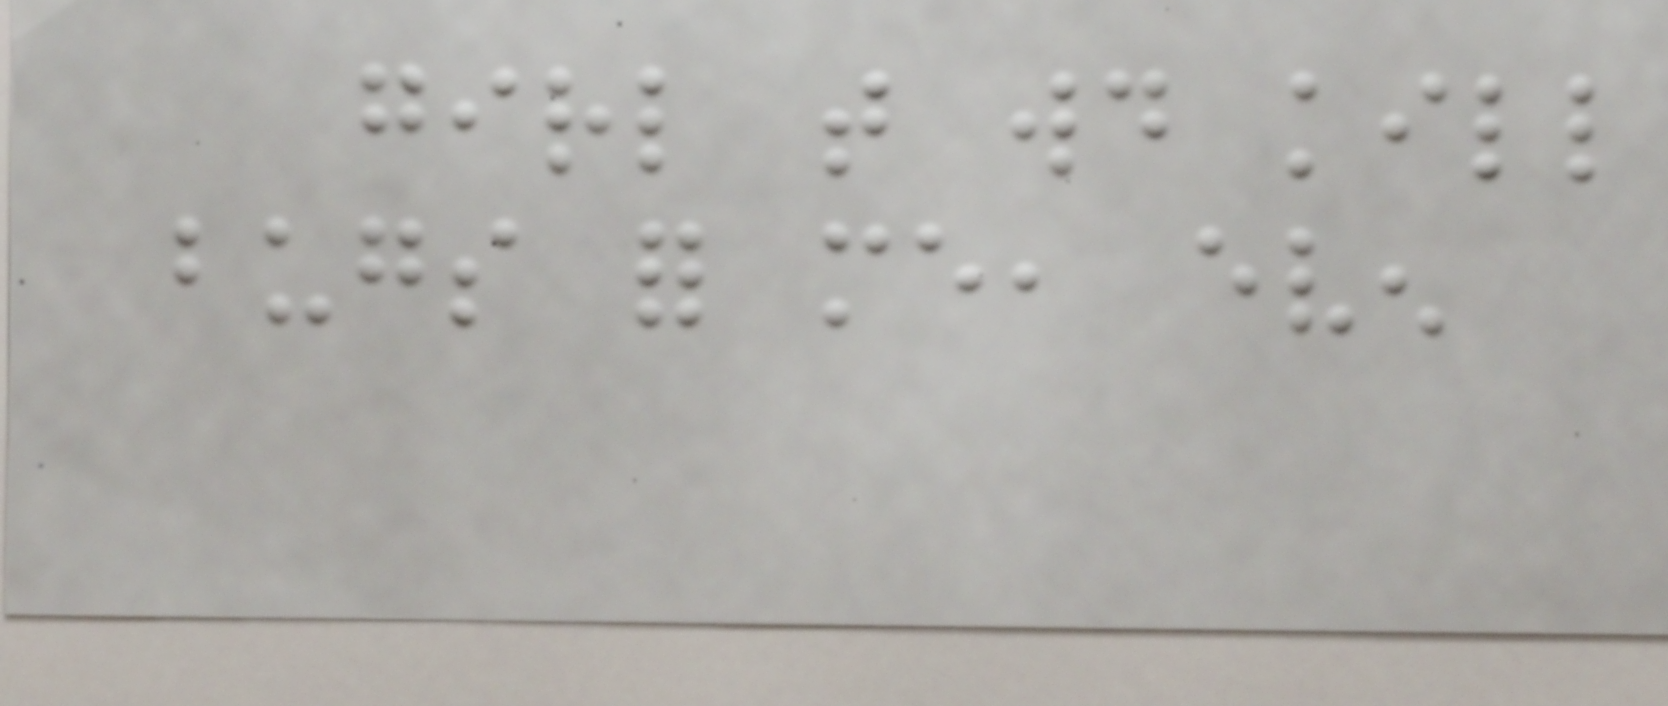girl that would kill
bugs for me, even
